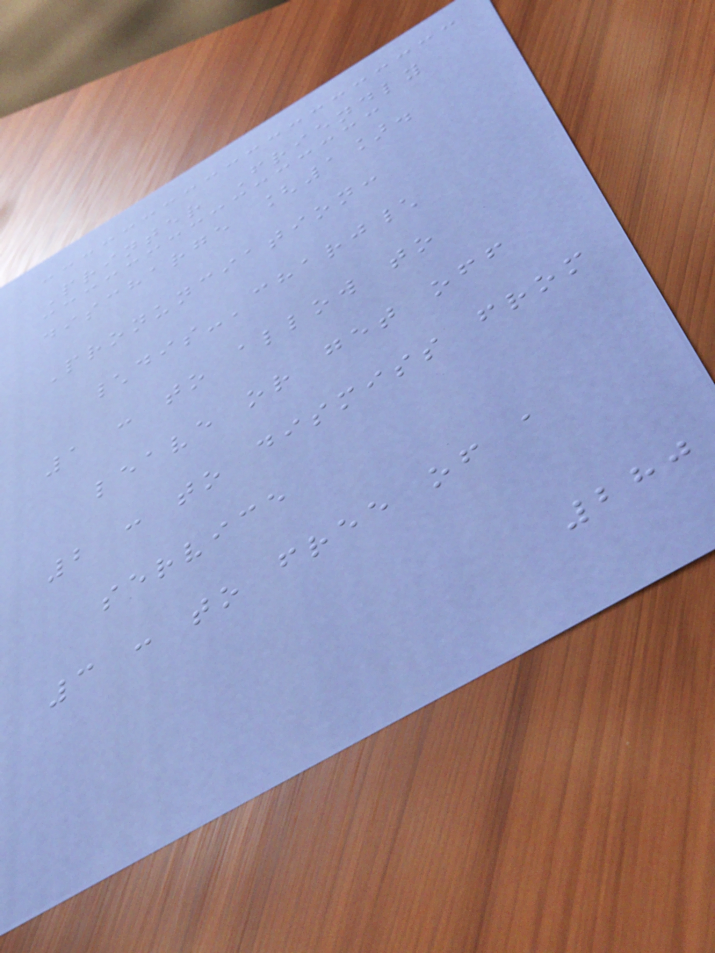Printer Friendly
discharge [1].
Pronunciation:
\dis-'charj\
1 : to allow to
leave or get off
2 : to dismiss from
service
3 : to free of a
280
